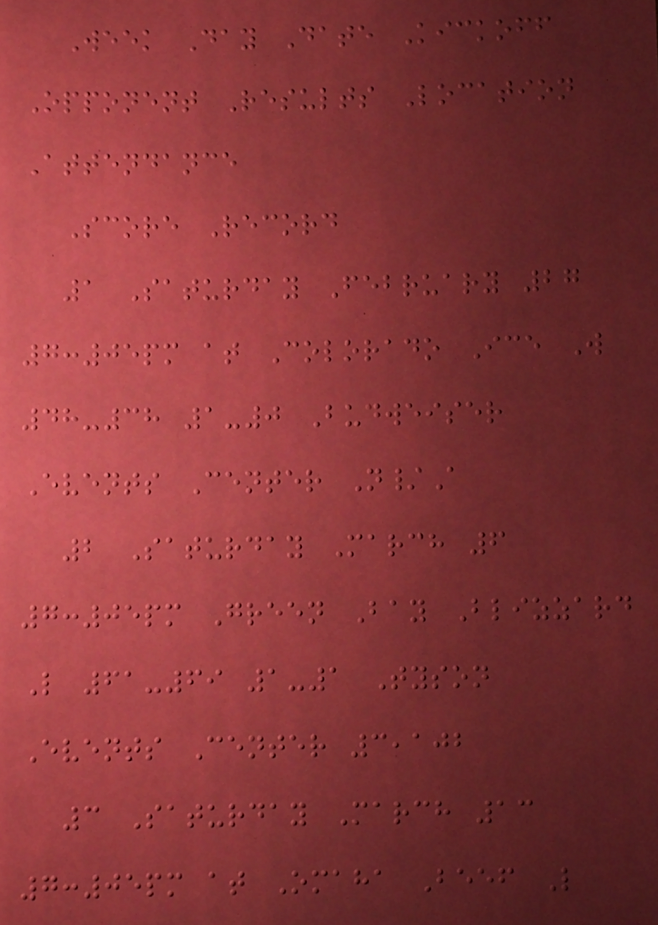Week Day Date Kickoff
Opponent Results Location
Attendance
Score Record
1 Saturday February 27
7:05pm at Colorado Ice W
48-38 1-0 Budweiser
Events Center N/A
2 Saturday March 6
7:05pm Green Bay Blizzard
L 61-69 1-1 Tyson
Events Center 3,102
3 Saturday March 13
7:05pm at Omaha Beef L
